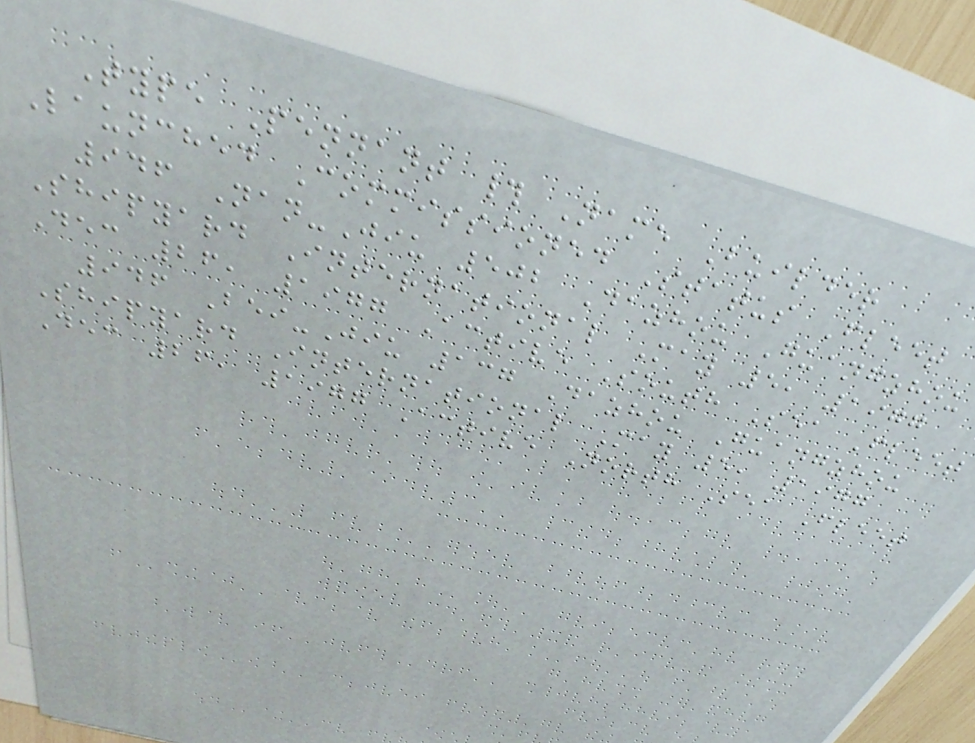Type Pennant # Name Builder
Launched Commissioned Status Fleet
946 Nan-Jiu 502 Dazhou Guangzhou
Shipyard International May 5, 1977
Dec 26, 1977 Active South Sea Fleet
946 Bei-Jiu 137 Dazhou Guangzhou
Shipyard International May 5, 1977
Dec 26, 1977 Active North Sea Fleet
